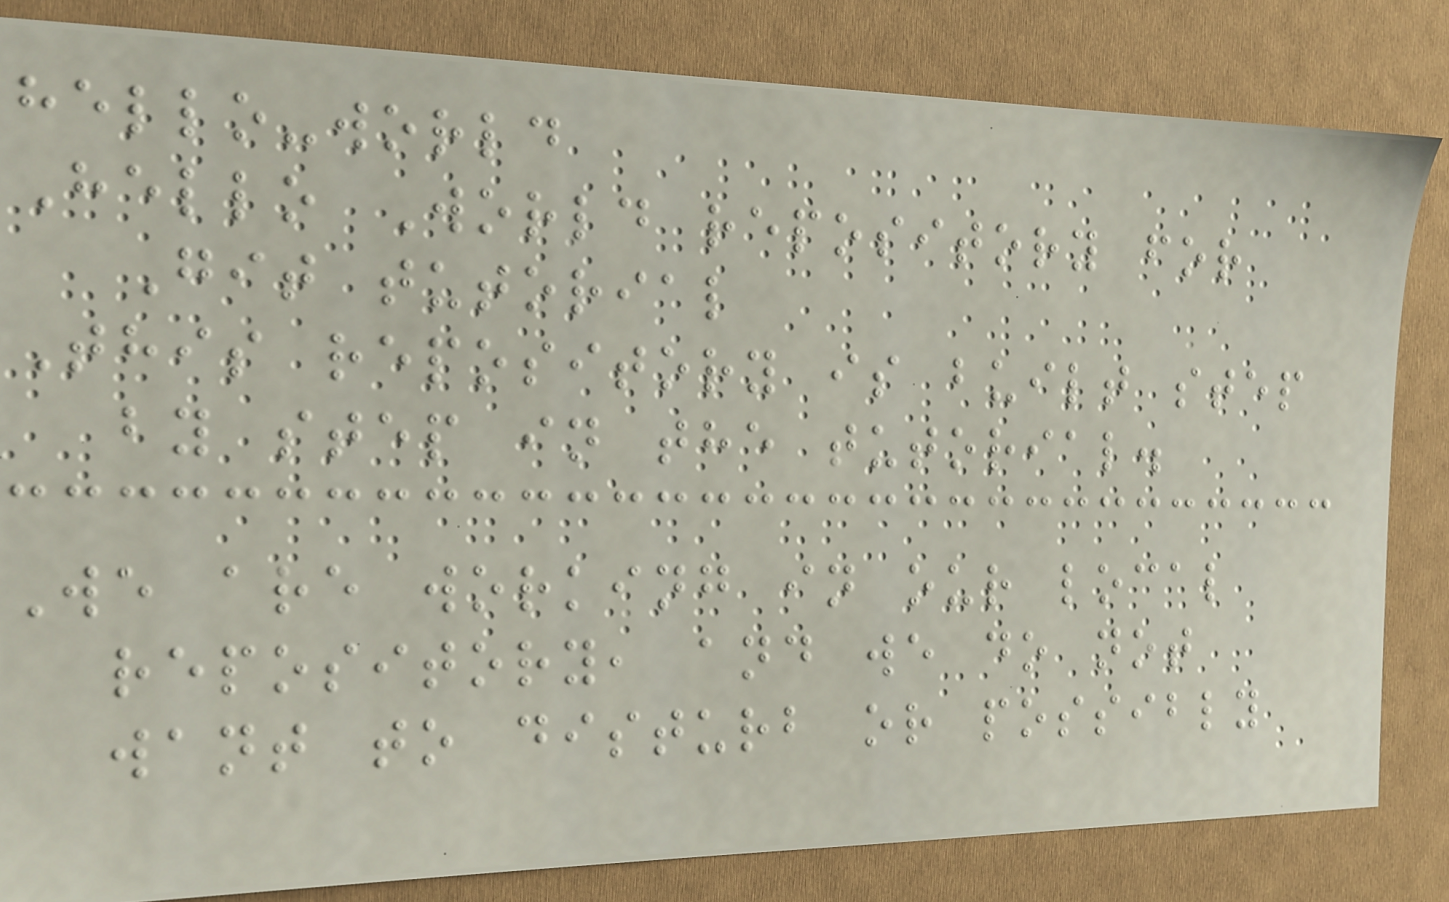hello-world
Hello World repository for
Git tutorial
This repository is built step
by step in the tutorial.
We are working in our local
repository, and we do not
want to disturb or possibly
